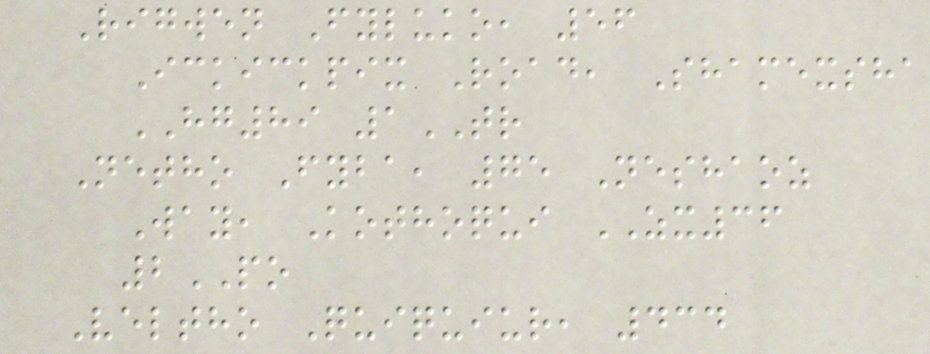Rigwen Fyluko, 56
Ickickpix Road, Shamexsha
HG89 1TR
Netho Fyba, 75 Neshaoz
Way, Kothoqui ZX36
2PO
Veltho Quiquiur, 434
